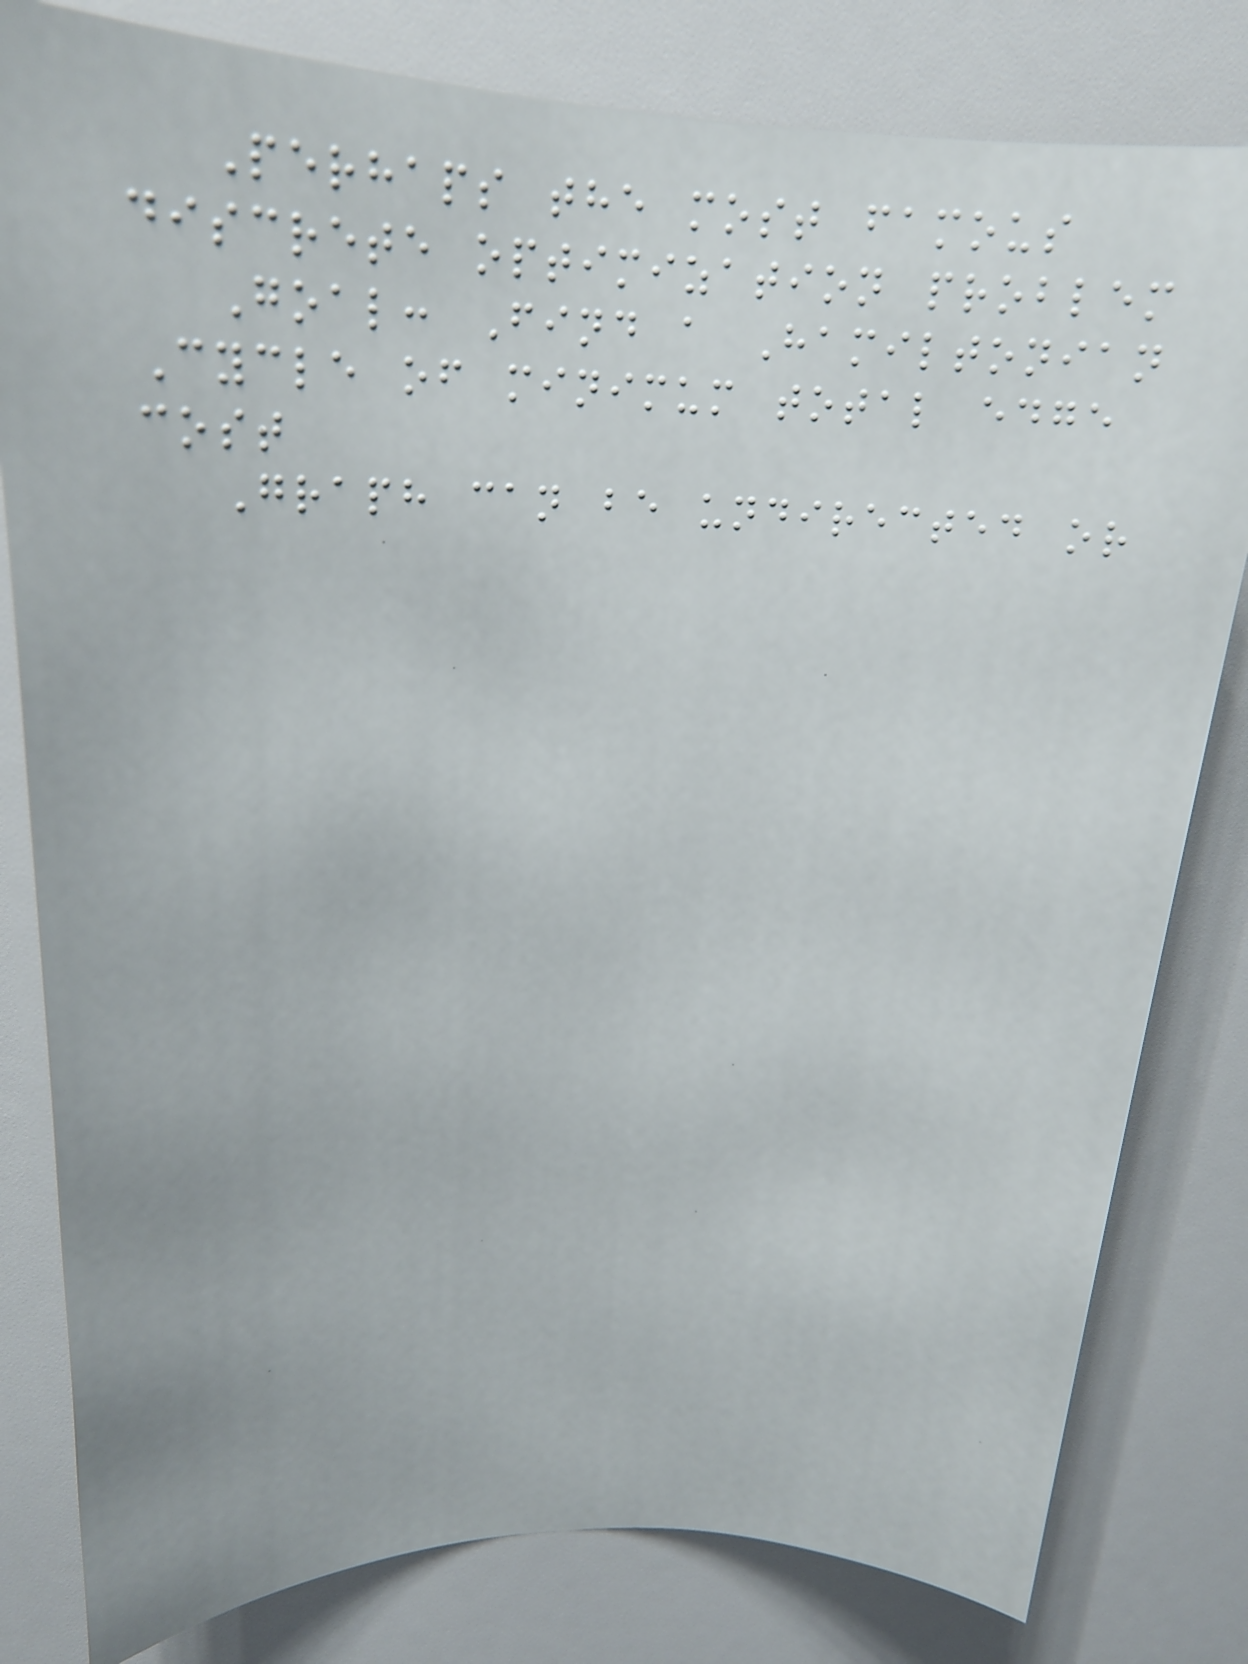Perhaps the most famous
discrete optimization problem
Goal: Find a Hamiltonian
Cycle of minimum total edge
cost
Graph can be undirected or
